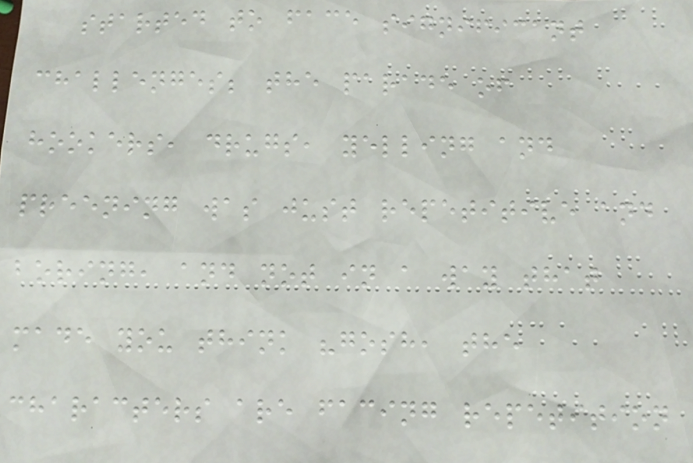started to face significant
challenges; the parade of
hookers, drugs, yelling and
preening was just repetitive and
boring, and not in a way that
made you think "gosh, the
characters are facing repetition
